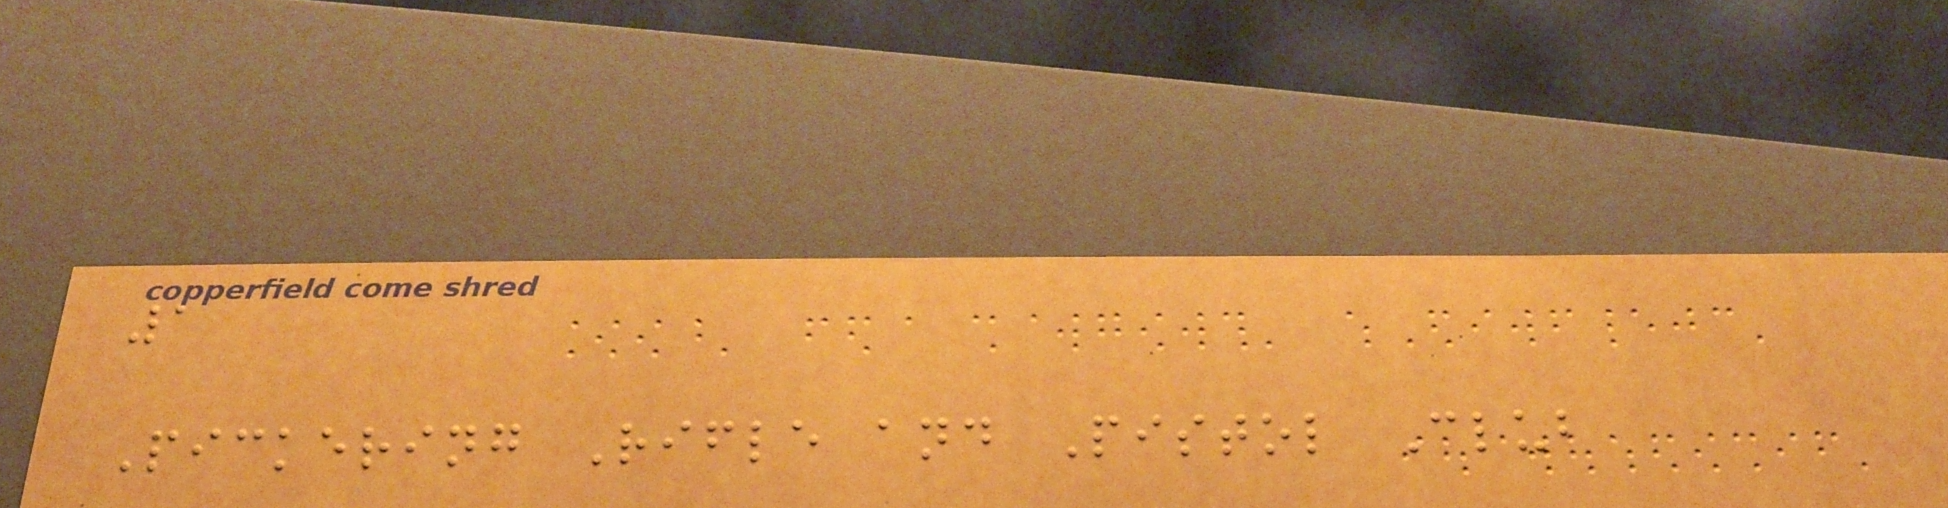1
Pickering Rifle and Pistol Club
